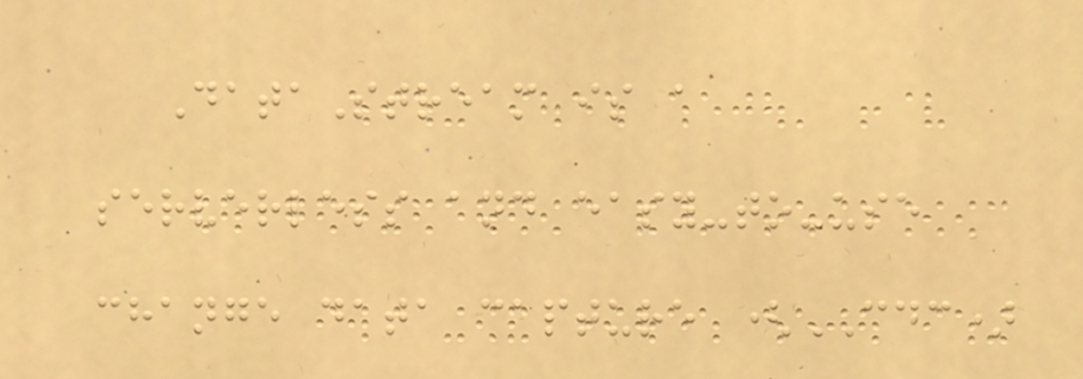DataStream is a
serverless and easy-to-use
change data capture (CDC)
